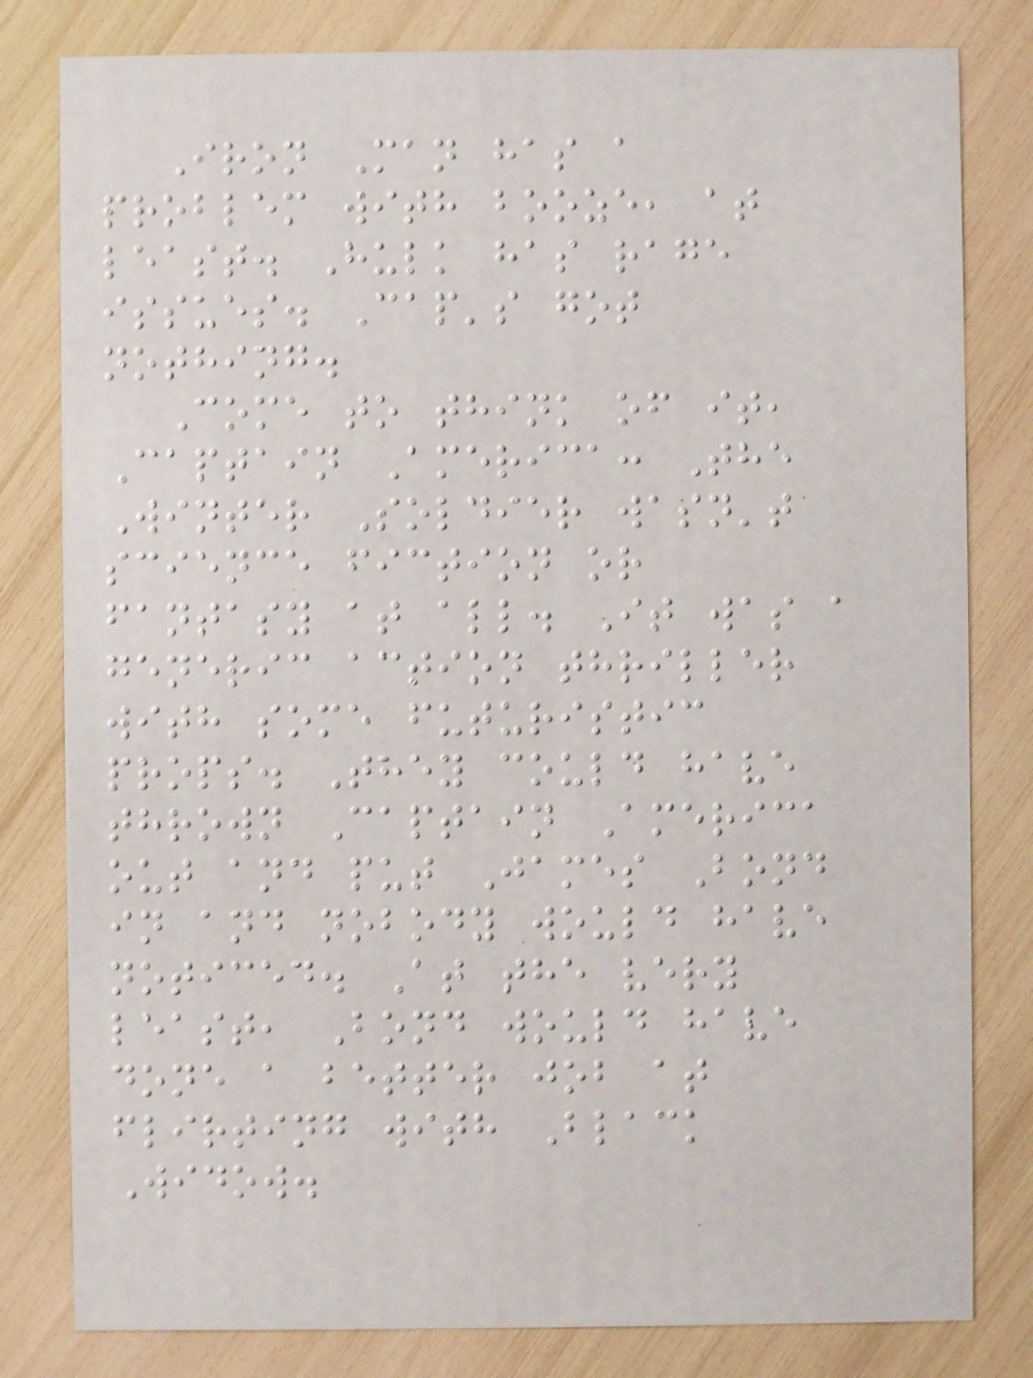Iron Man has a
problem with booze, at
least. Hulk has rage
issues. Cap's got
nothing.
Come to think of it,
Captain America: The
Winter Soldier wasn't
science fiction or
fantasy at all. It was a
generic action thriller
with some futuristic
props. They could have
thrown Captain America
out and put James Bond
in and nobody would have
noticed. At the very
least, Bond would have
done a better job at
flirting with Black
Widow.
